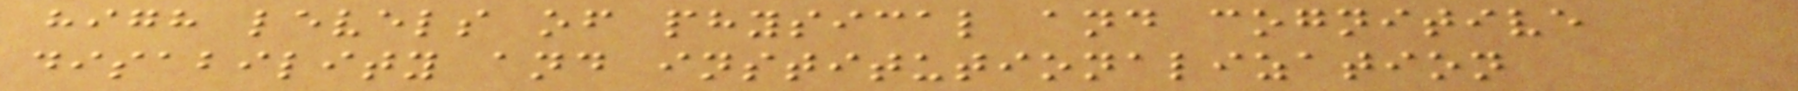high levels of physical and cognitive
disability and institutionalization
